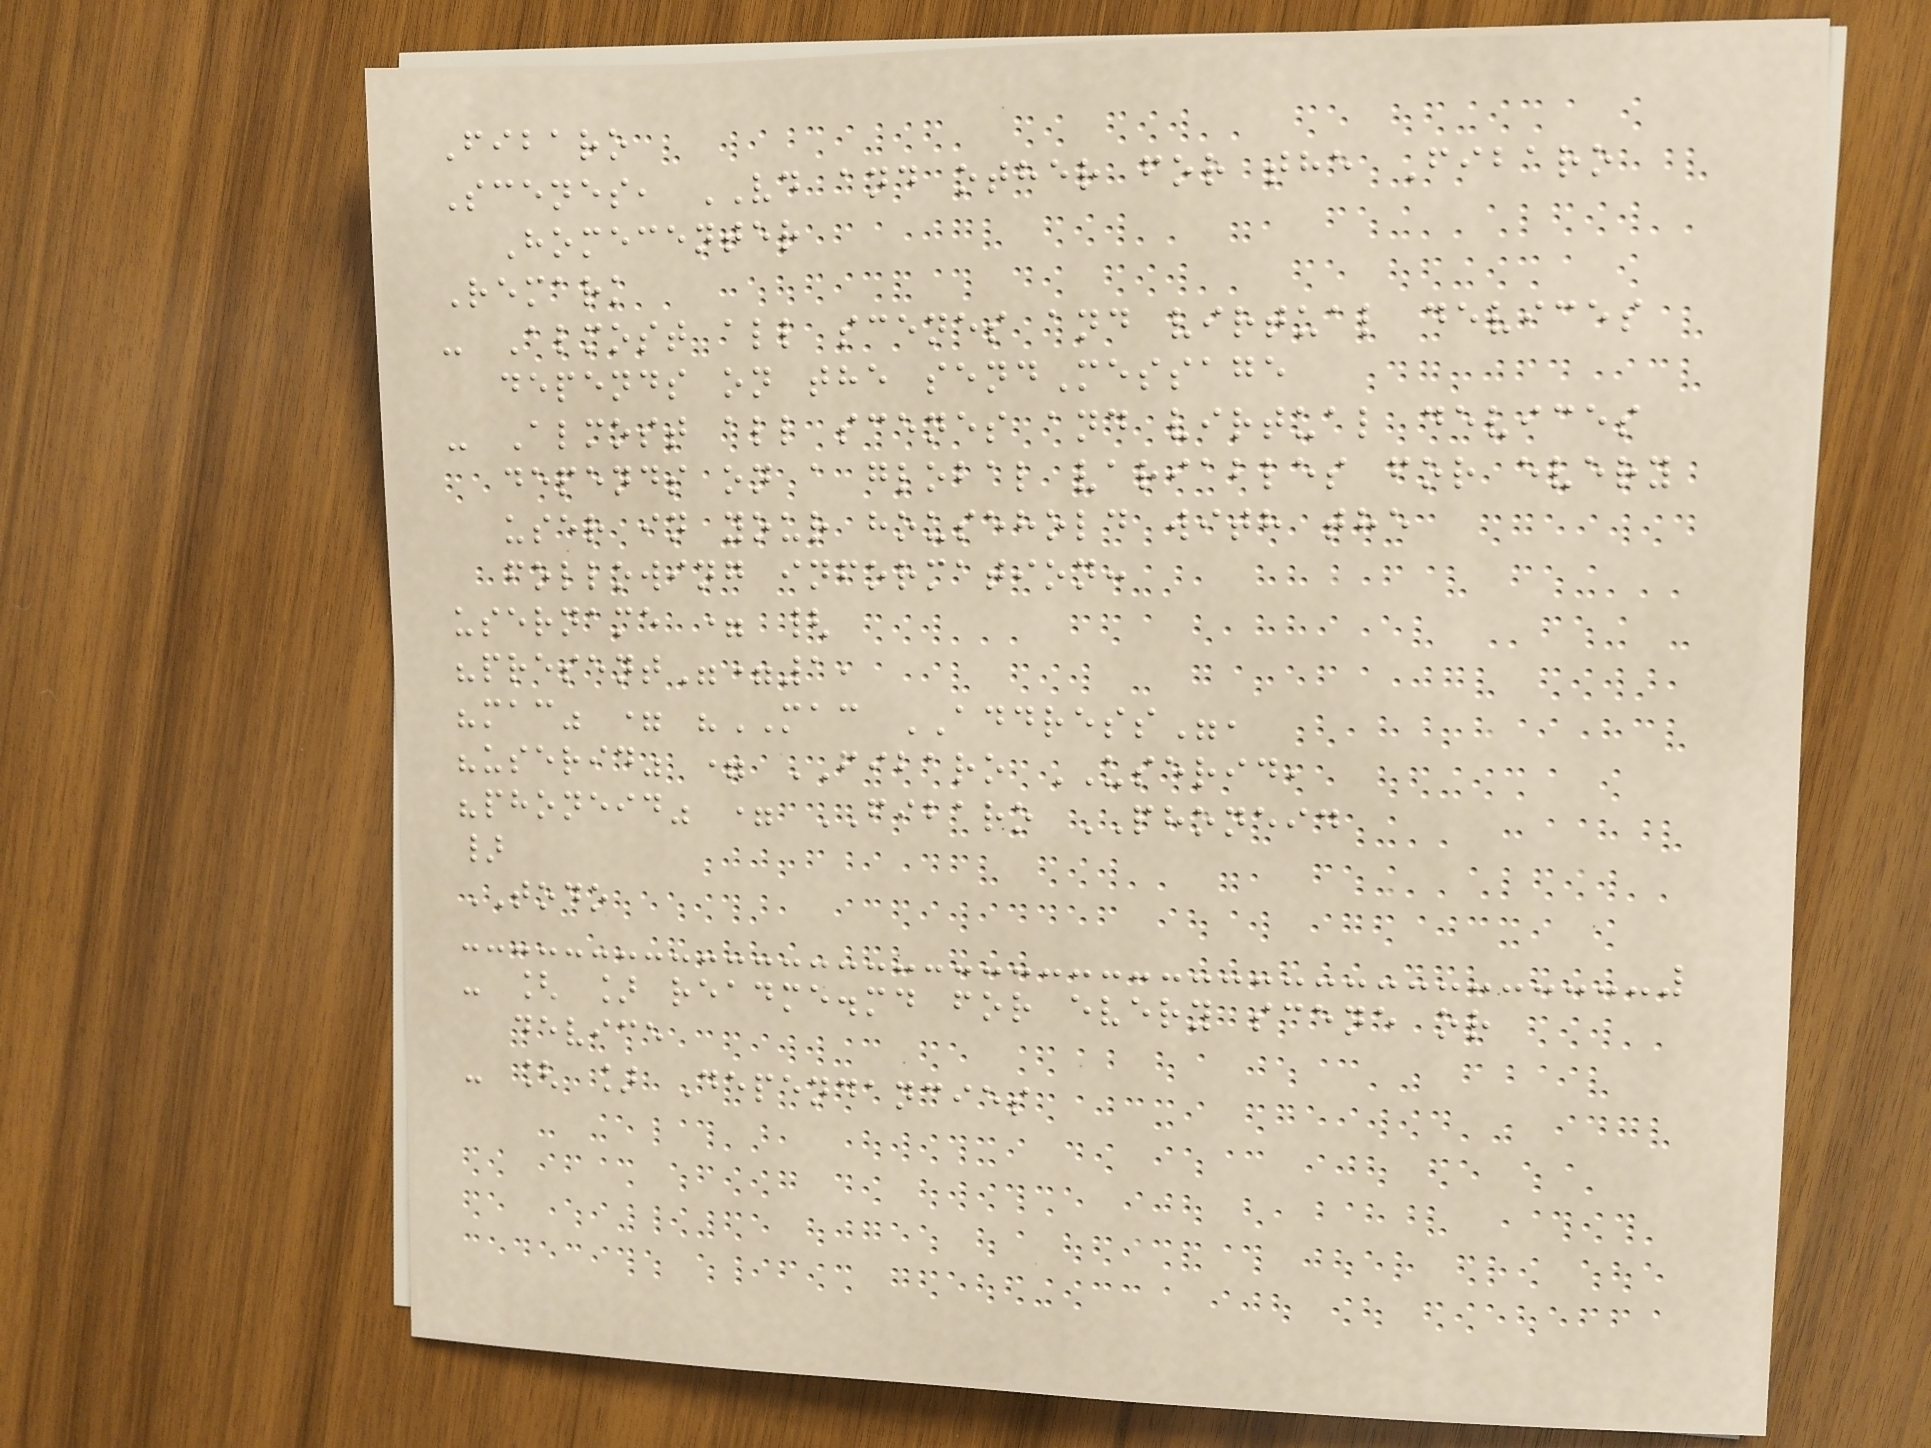Fibaro
Scenes, VD and other for the Fibaro
Homecenter
Remark
- Almost all scenes and virtual devices
depends on the sendMessage
- Almost all scenes and virtual devices
depends on a global variables for every
user in your household with the
following information:
username = {
"present"=1,
"mac" = "MAC ADDRESS",
"userid" = FIBARO USERID,
"phoneid" = FIBARO PHONEID
}
TODO
- [ ] readme.md for every scene or
device
- [ ] Dependancies
